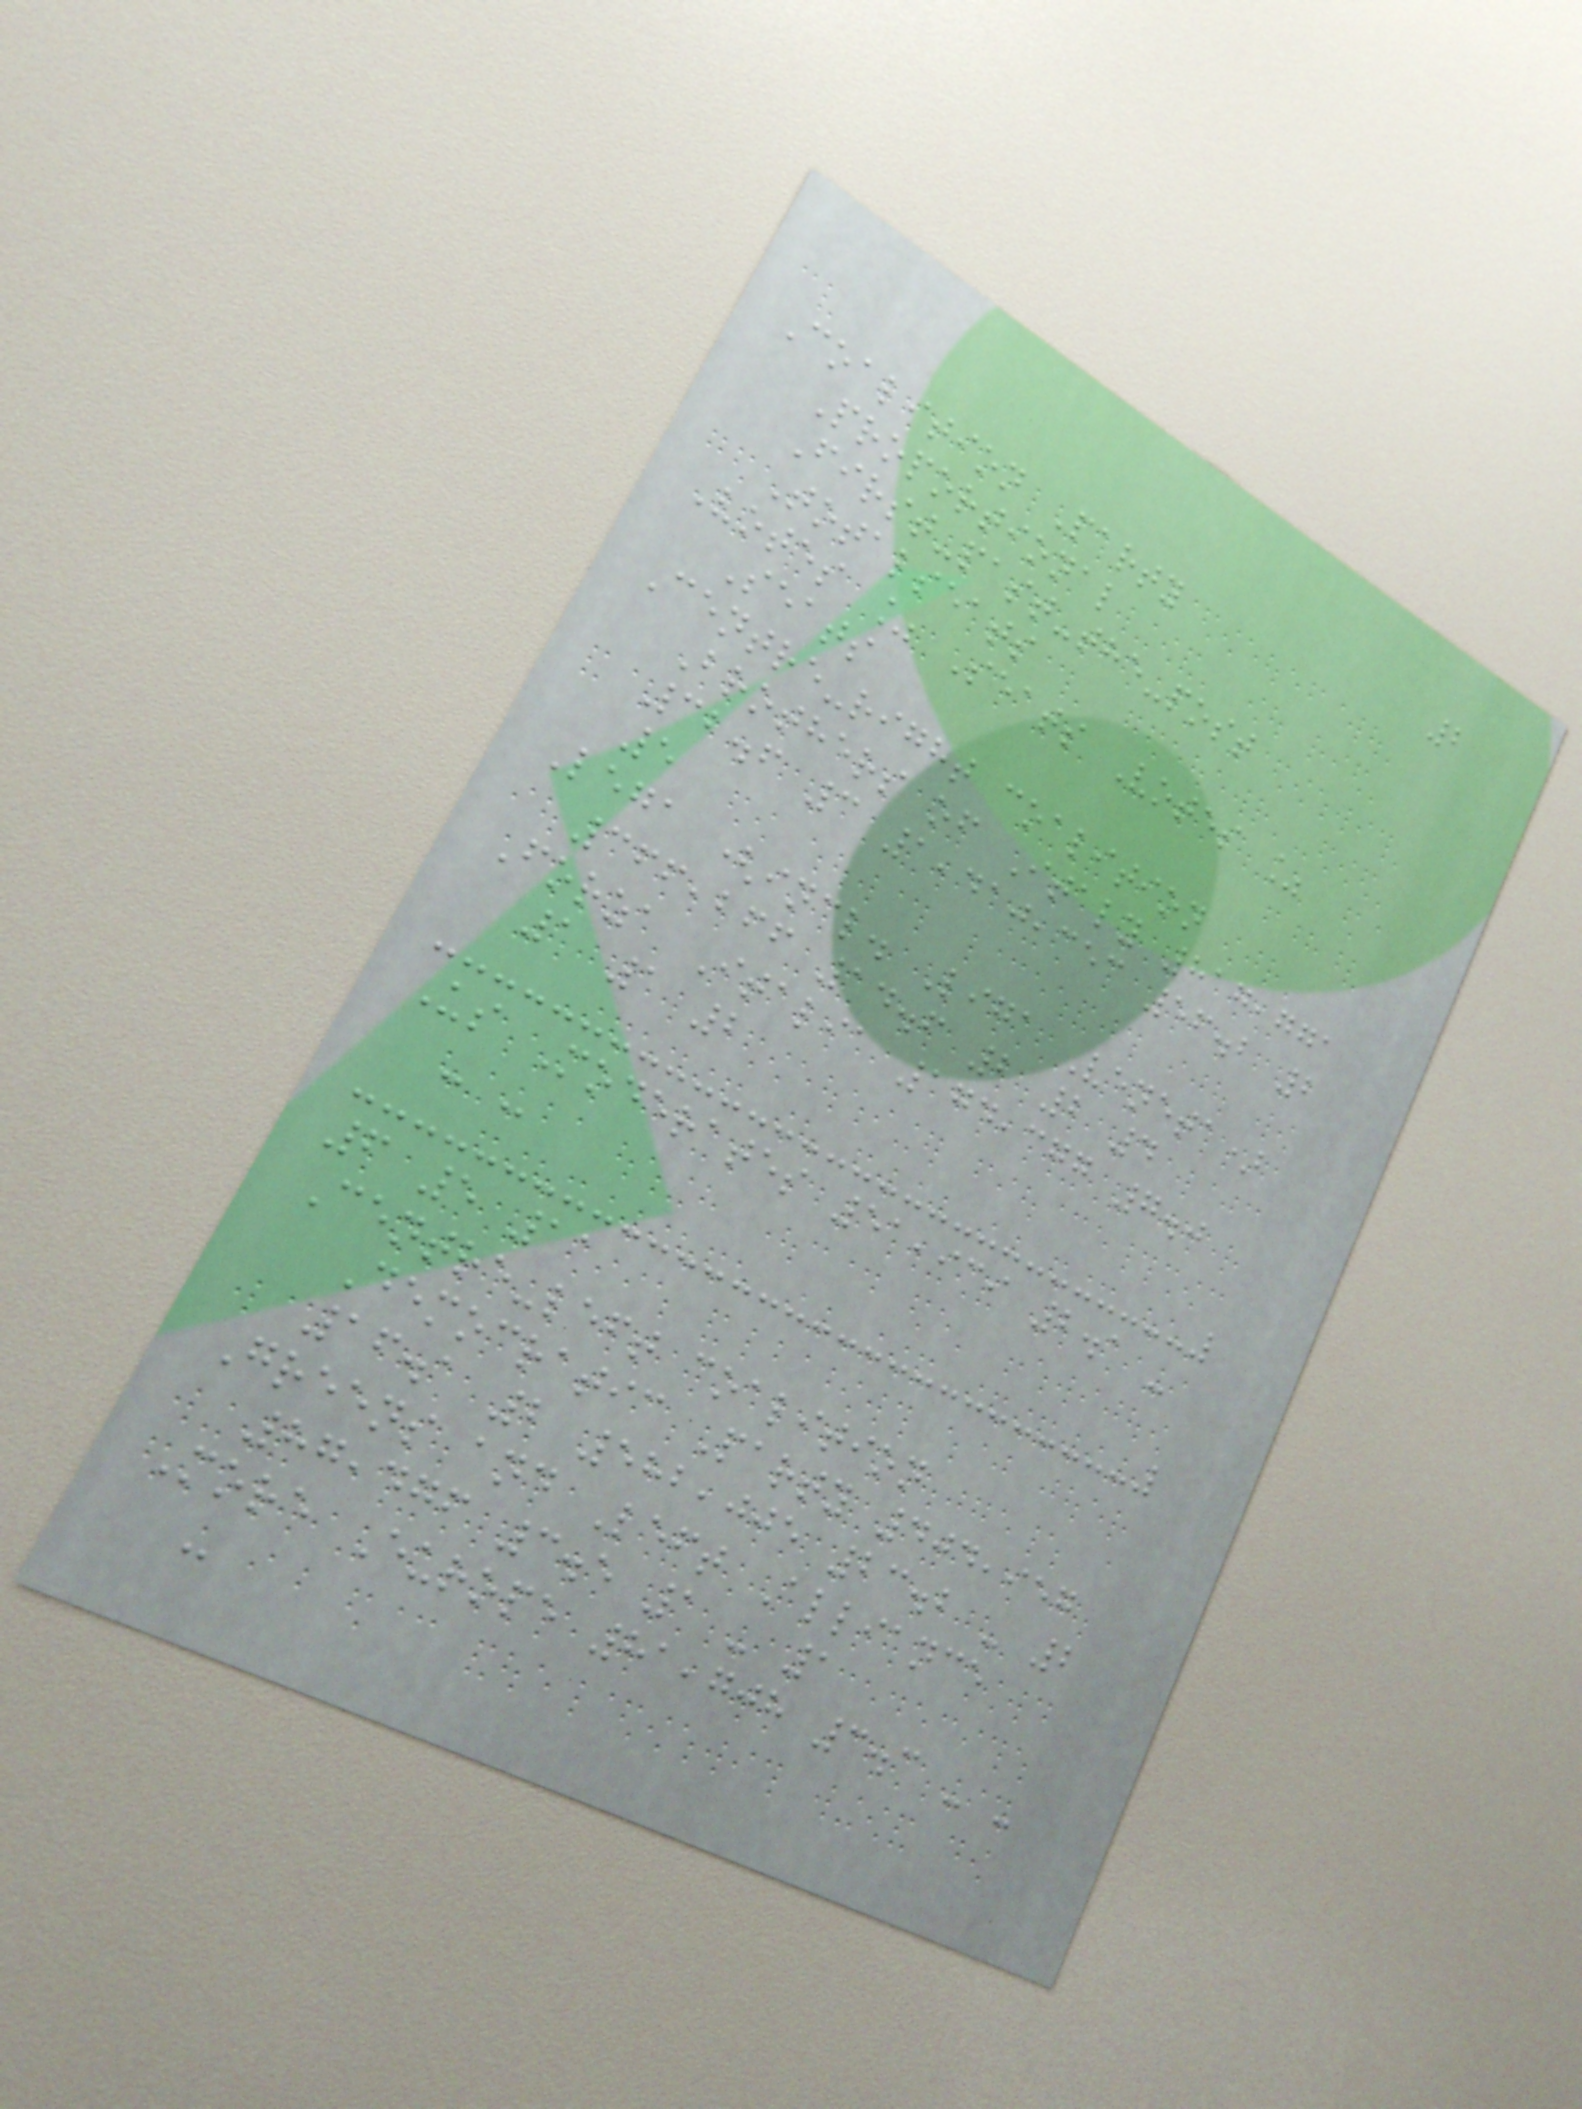2
Coalition Party
Proportional
First-past-the-post
Totalseats
Votes % Seats Votes %
Seats
Centre-right coalition
Brothers of Italy 817,771
32.6 3 1,410,353 56.2 2
5
Lega (incl. Liga Veneta)
366,266 14.6 2 2 4
Forza Italia 174,377 7.0
1 1 2
Us Moderates 51,939 2.1 -
- -
6 5 11
Centre-left coalition
Democratic Party 404,957
16.1 2 582,005 23.2 - 2
Greens and Left Alliance
87,476 3.5 1 - 1
More Europe 81,708 3.3 - -
-
